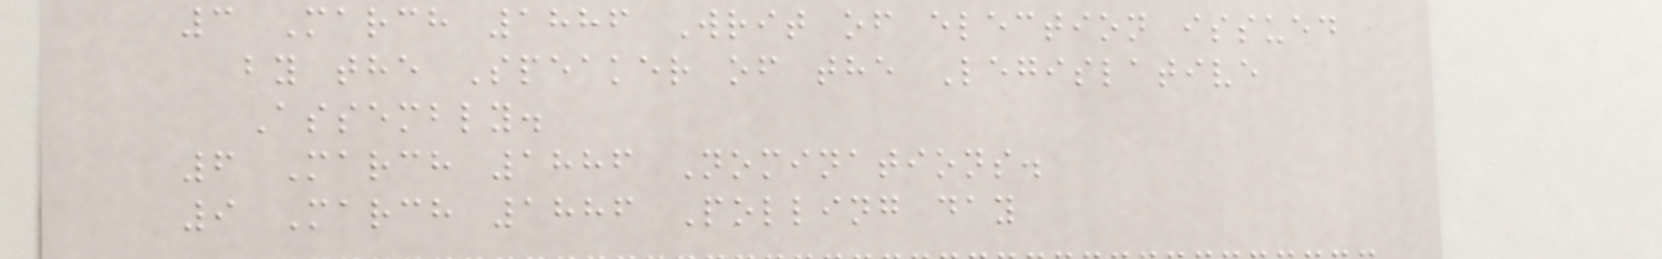3 March 1886 Writ of election issued
by the Speaker of the Legislative
Assembly.
6 March 1886 Nominations.
9 March 1886 Polling day
